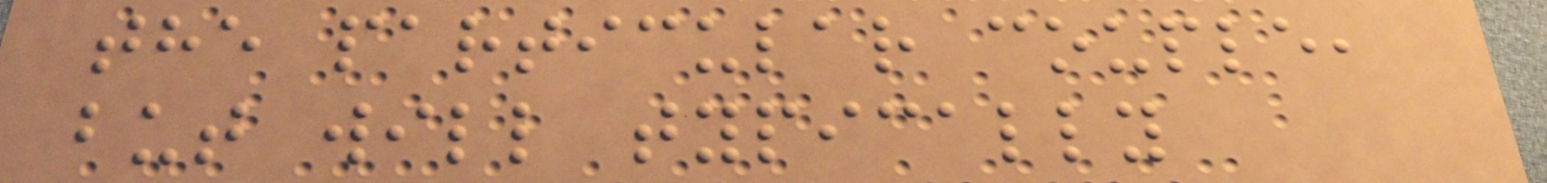the particular couple,
but will typically
